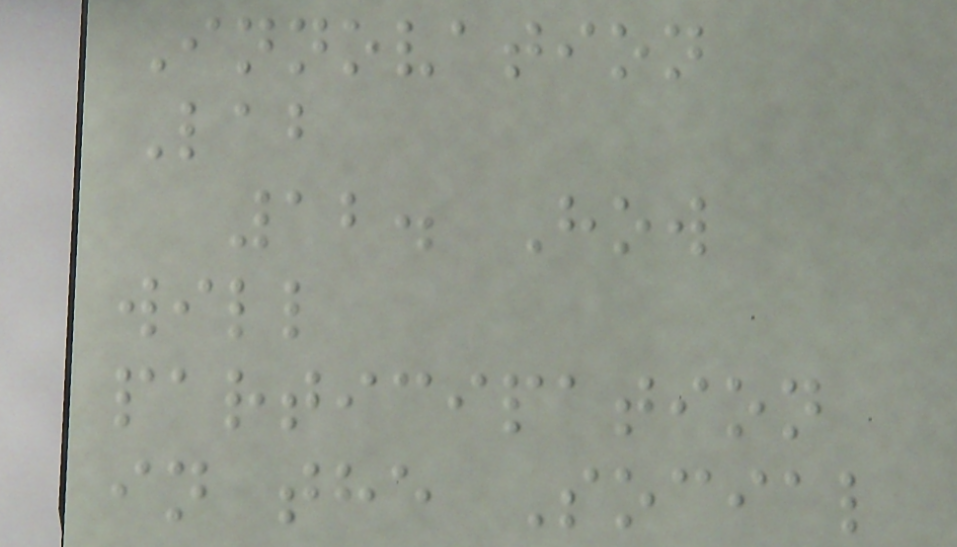Innovation
Lab
12. How
will
participation
in the Social
